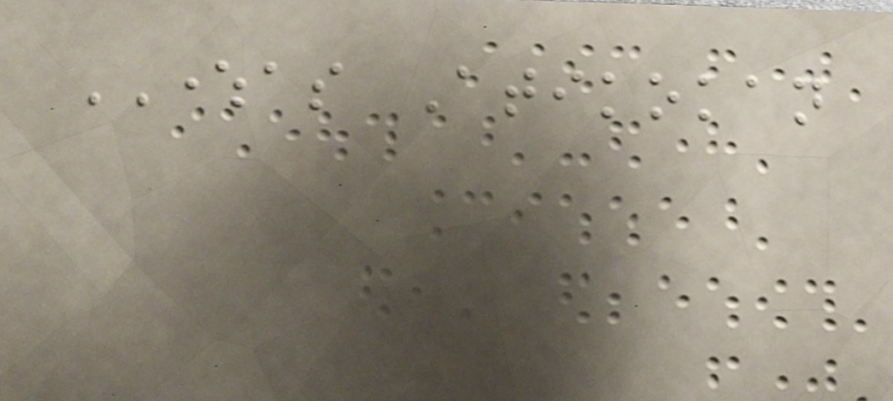WHEREAS Atikokan
